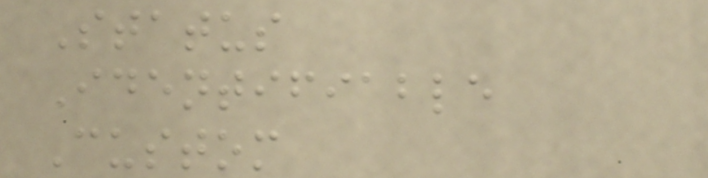Status
Identifiable
Custom
